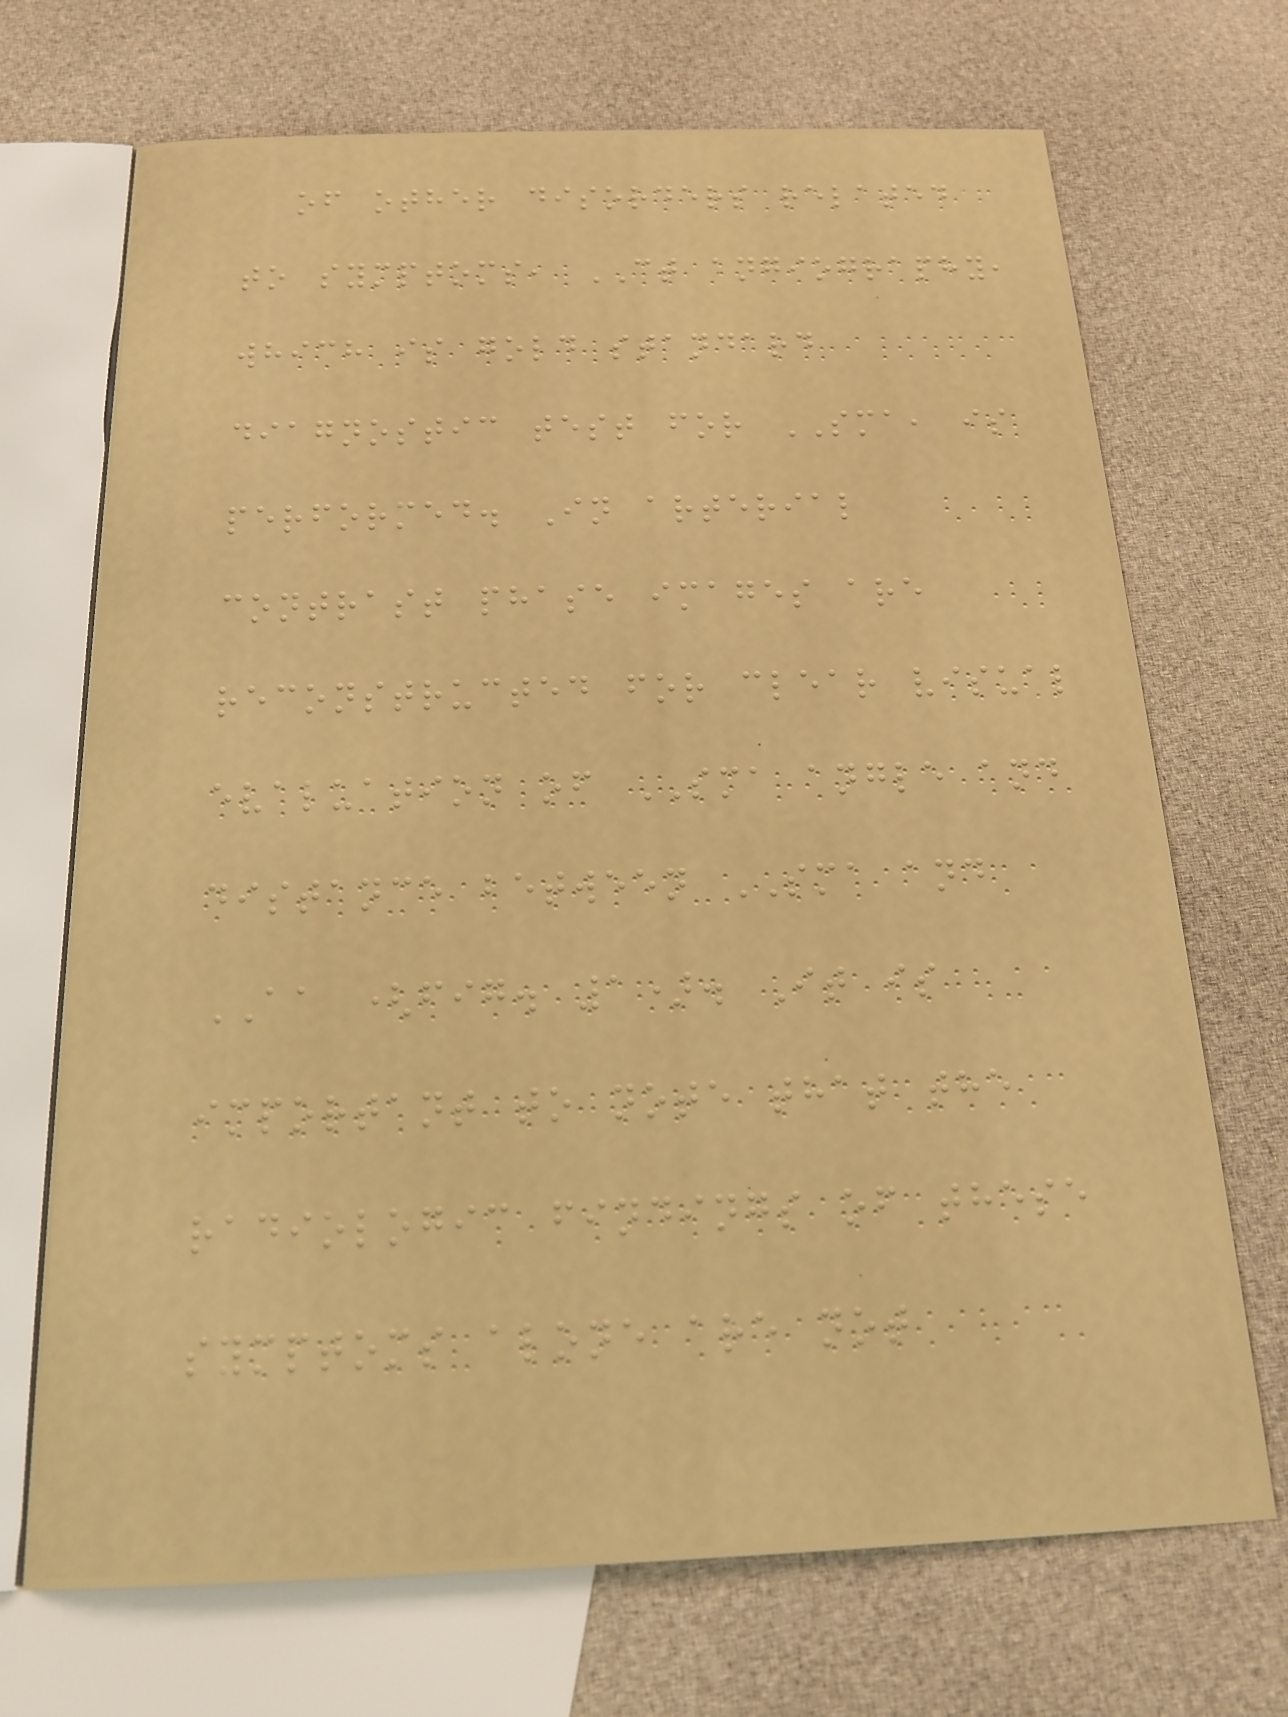of other disorders related
to symptoms, CT angiography,
which is gold standard
diagnostic test for SMA, is
performed. In arterial
contrast phase images are
reconstructed for clear visual
evaluation of SMA angle and
distance between SMA and
AA (fig. 1). It is
important to note that the
radiologic findings of these
symptoms alone are not
